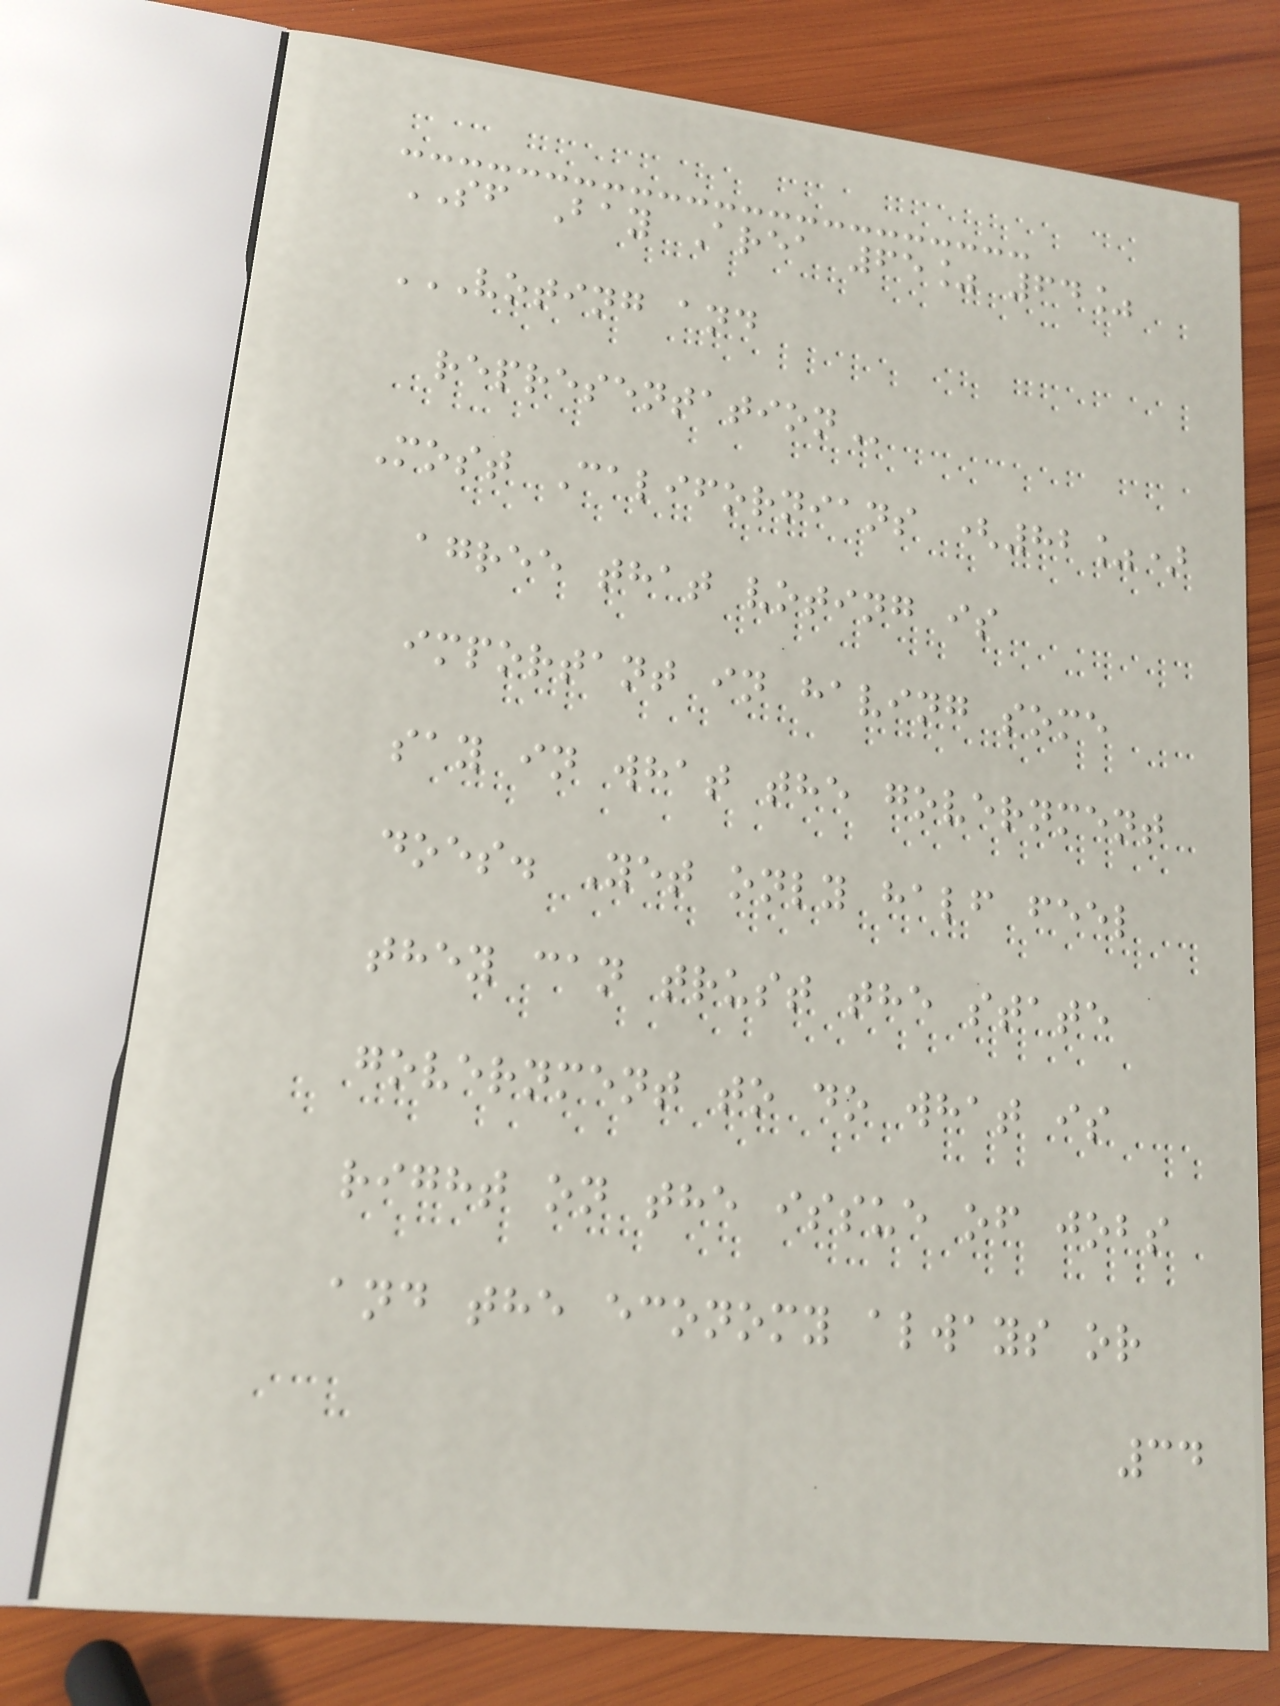SF Bay Area 65% 64%
VOTING AND
REPRESENTATION
Most Californians (82%)
agree that voting is
important in having some
say in what the government
does. Yet only half feel
they can trust the state
government to do what is
right on the issue of jobs
and the economy always or
34
